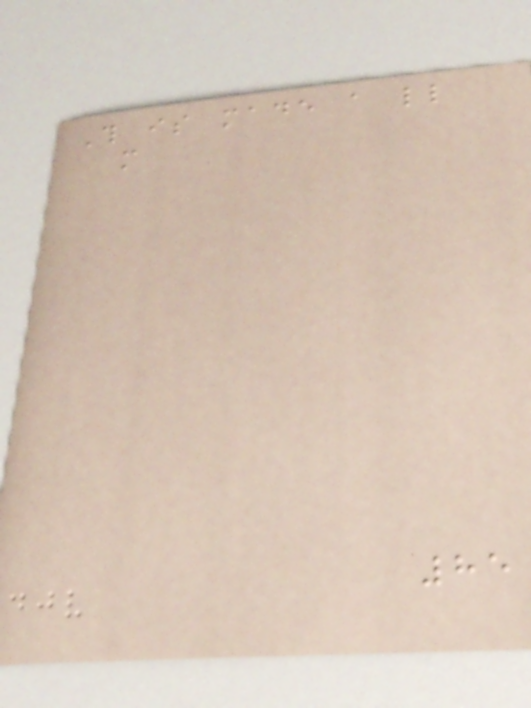This is made a little
more
85
